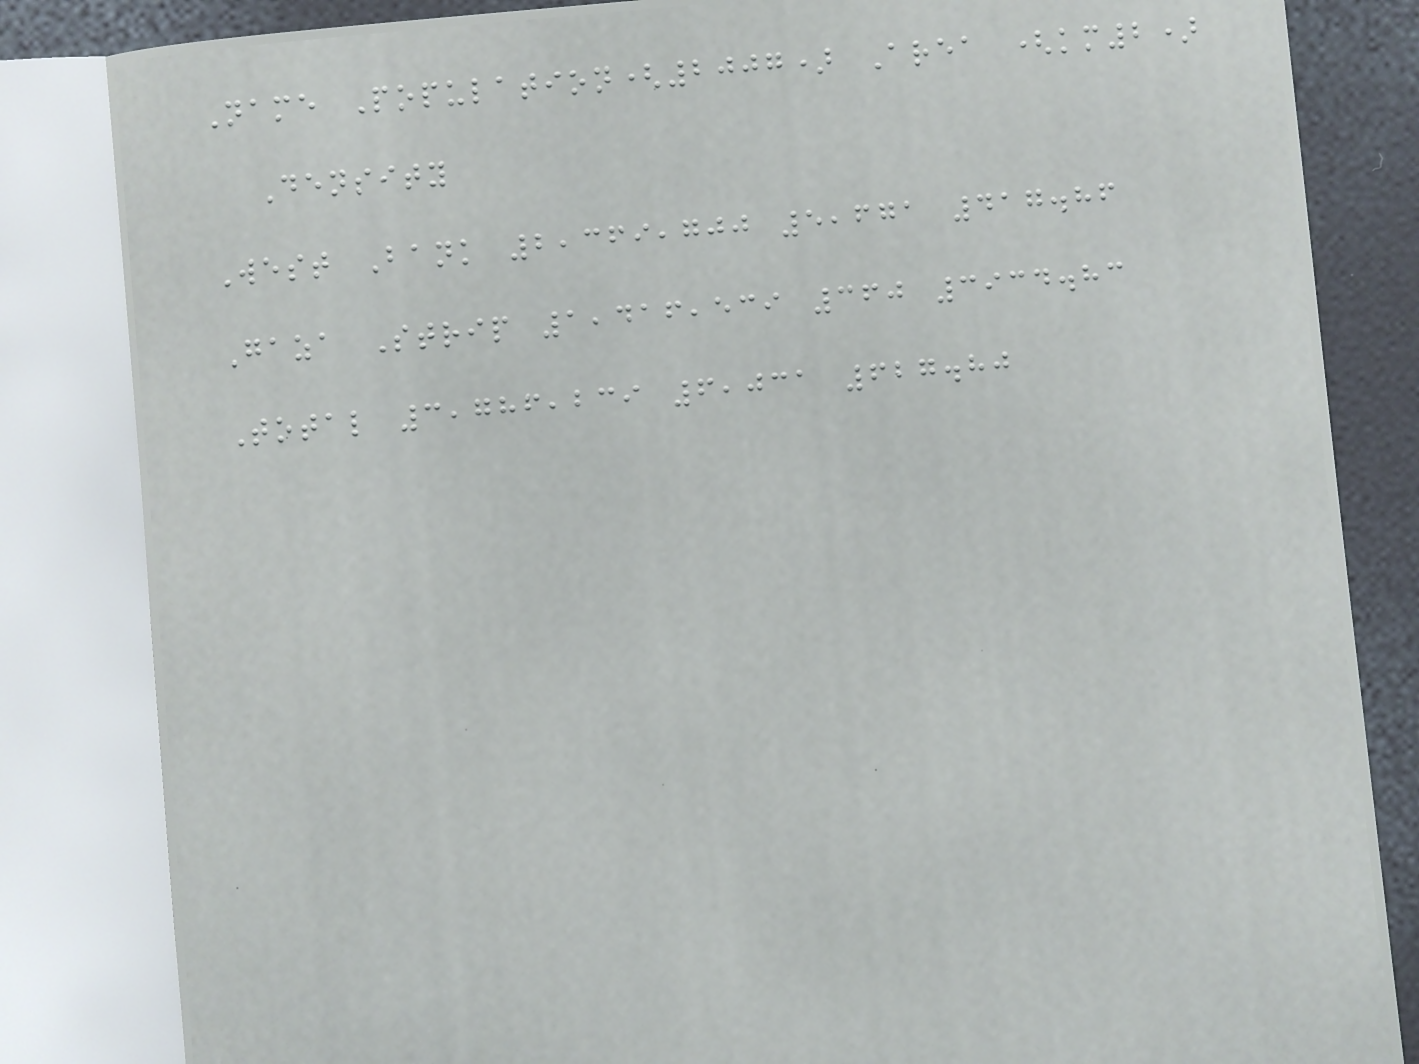Name Population(2007) Area (km2)
Density
West Bank 2,369,700 5,671 417.86
Gaza Strip 1,416,539 360 3934.83
Total 3,786,239 6,031 627.80
